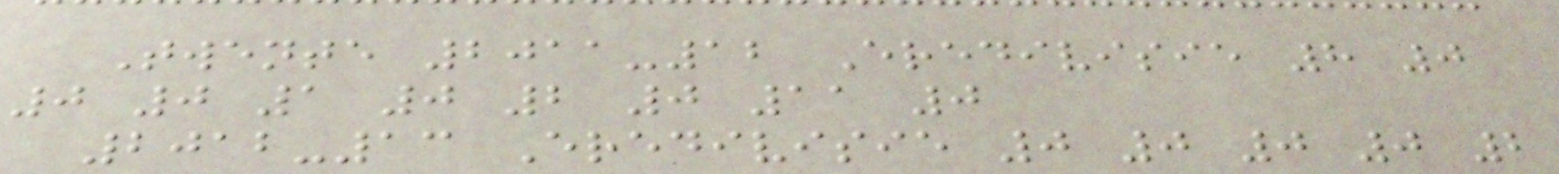Twente 2011-12 Eredivisie 8 0
0 0 1 0 2 0 11 0
2012-13 Eredivisie 0 0 0 0 2
